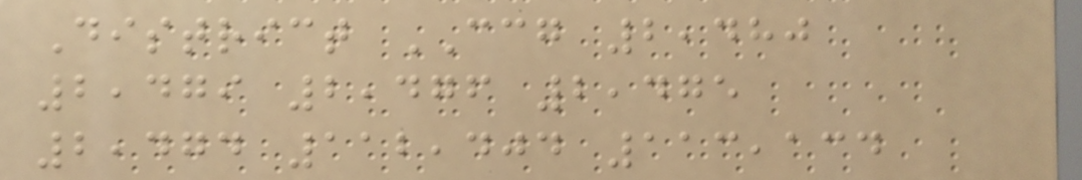District CCG 2,480
2,479 2,476 2,475
2,474 112,404 113,134
